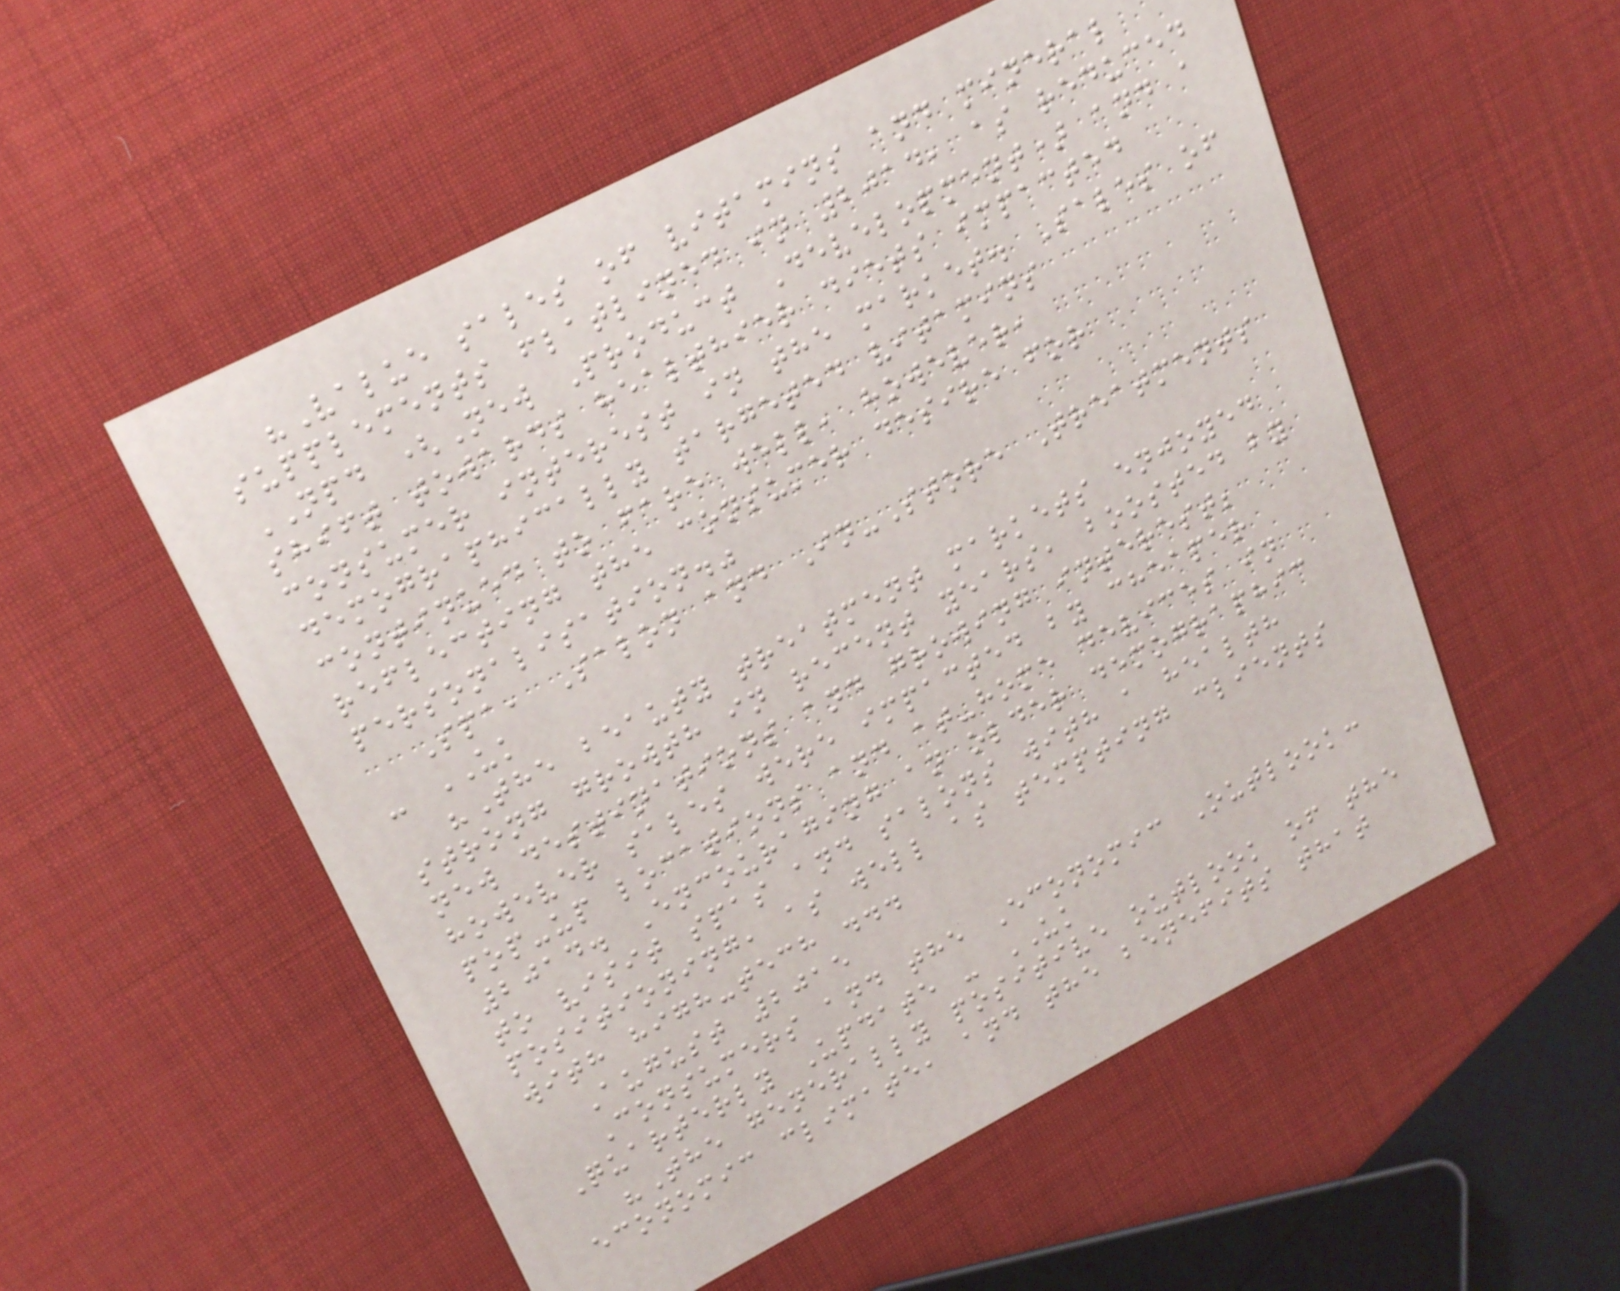"Value sales of vitamins and mineral
supplements flatlined in 2014, as reduced
NPD (New Product Development) and a
shift towards healthier diets impacted
consumer interest in the market. Sales of
demographically targeted vitamins
continued to fare well, however,
reflecting the consumer desire for
personalisation."
Spa, Salon and In-Store Treatments
- UK
"The beauty treatment markets enjoyed
strong growth in recent years, boosted by
new destinations and growing interest;
however sales were impacted by cheaper
pop-up locations and at-home devices in
2014. Encouraging an older demographic
to visit spas and salons with a health
positioning, as well as tempting clients
with high-tech ...
August 2015
Consumers and the Economic Outlook:
Quarterly Update - UK
"The generally positive outlook of the
economic climate, and the benefits that
